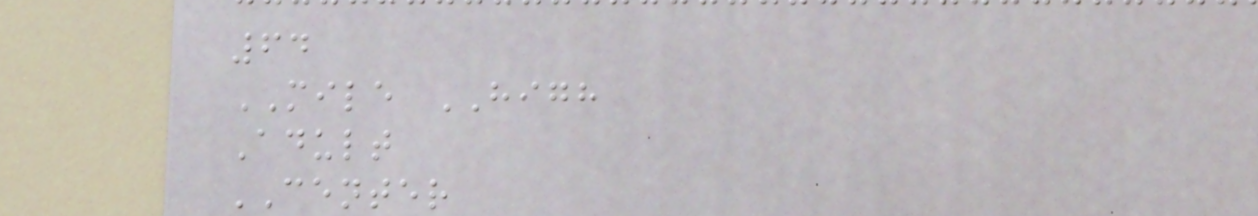64
MILE HIGH
Adult
CENTER
